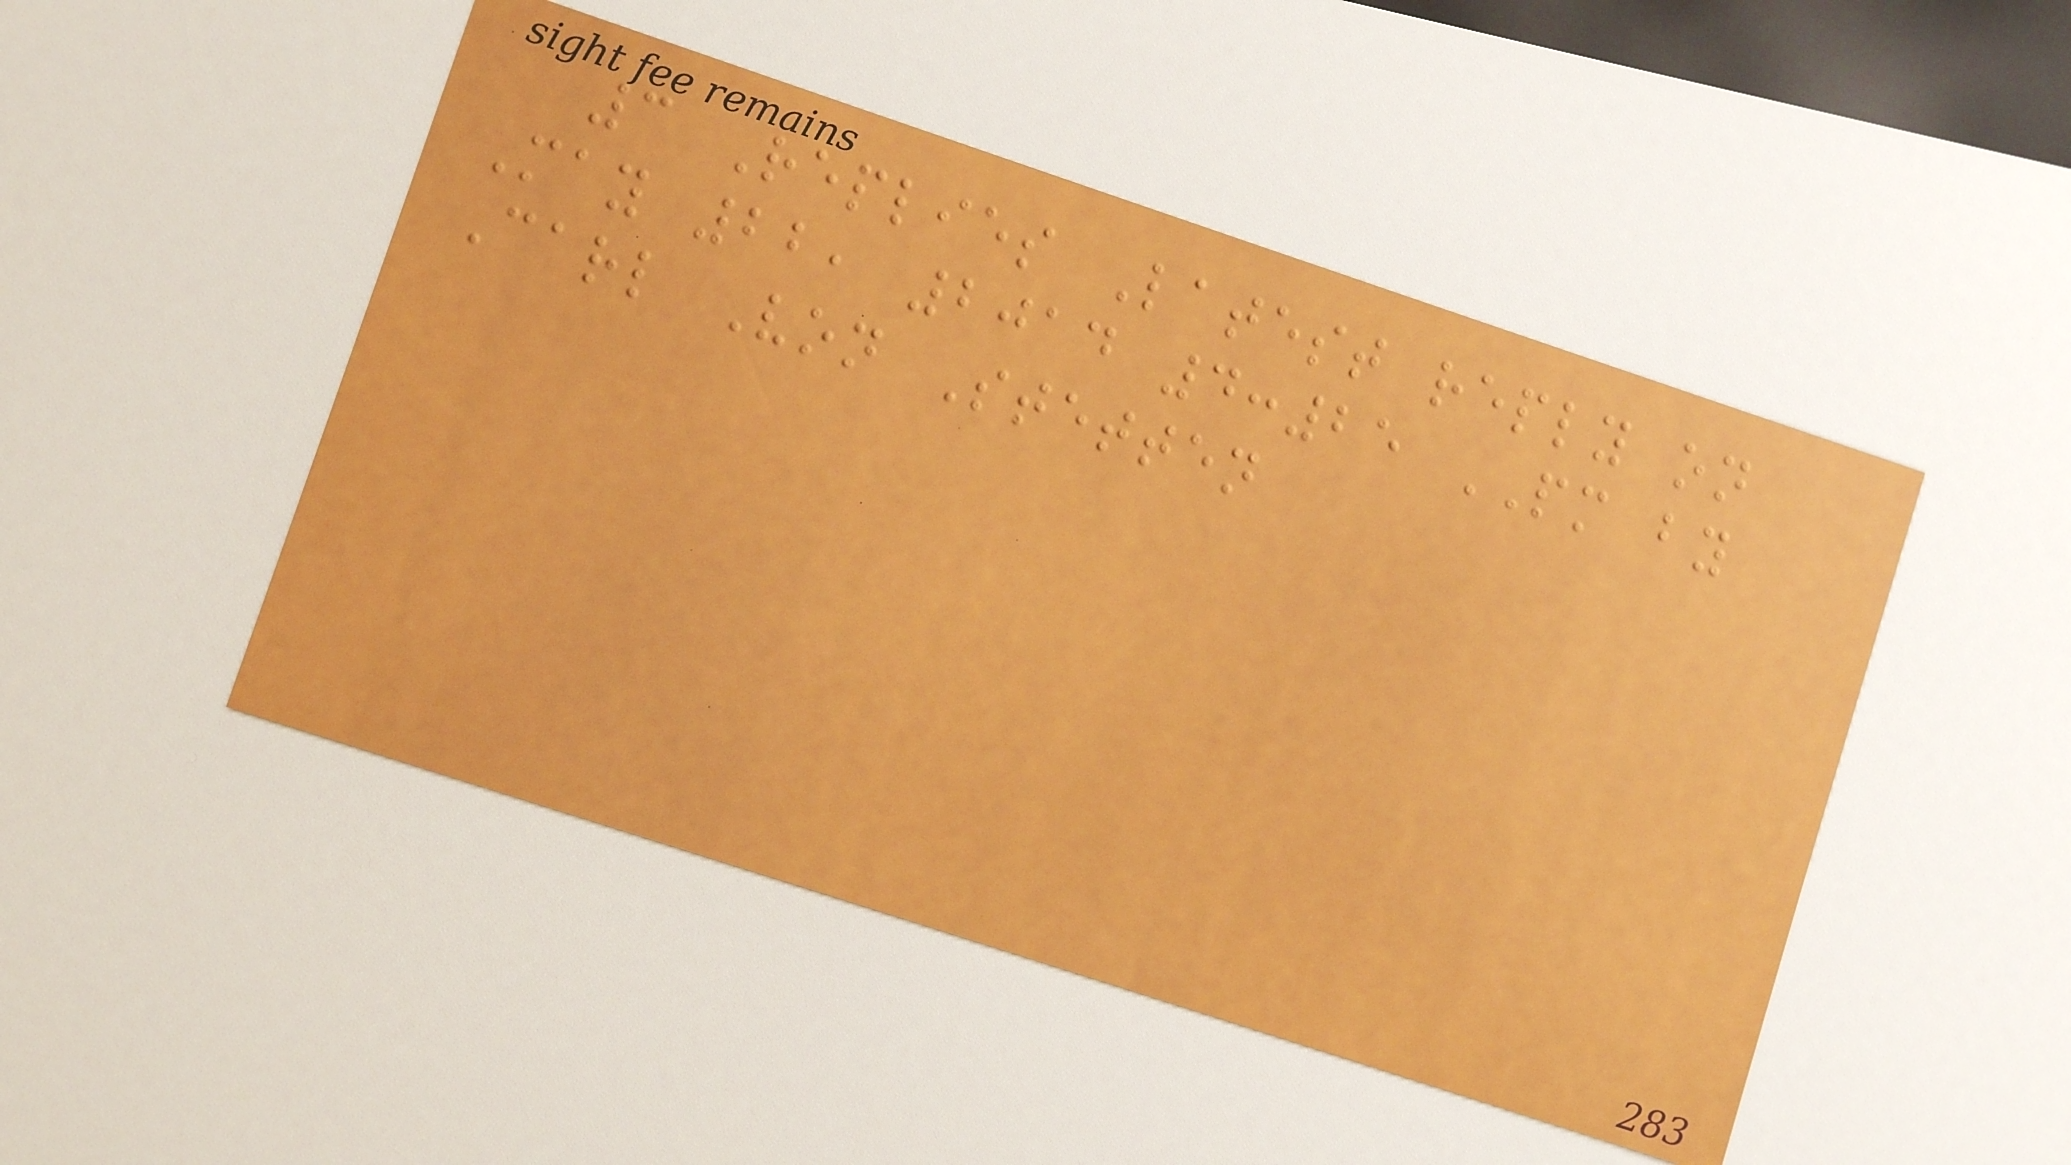3 Replies Latest reply on
May 22, 2014 4:25 PM by
Carl Von Stetten
